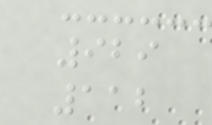929
112
